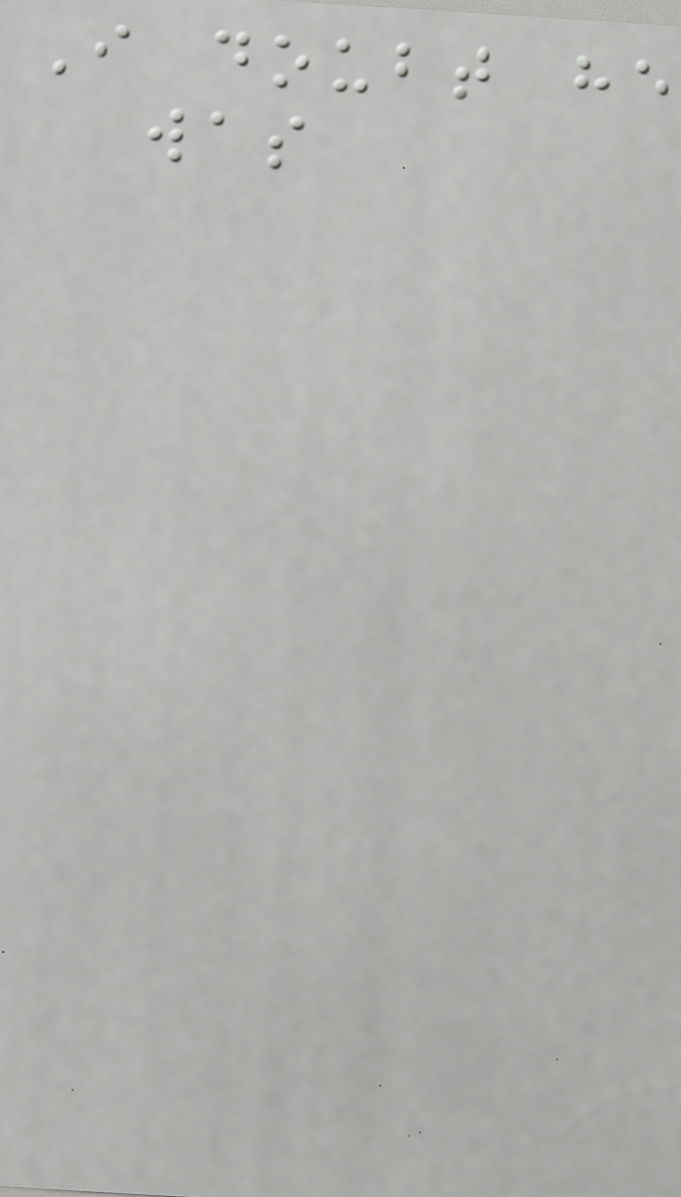I doubt he
was
